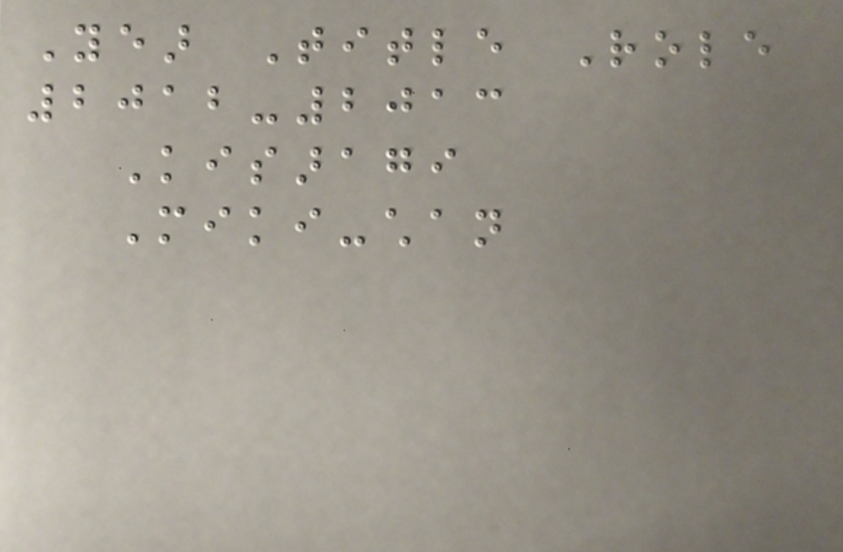Year Title Role
2012-2013
Kisaragi
Miki-chan
